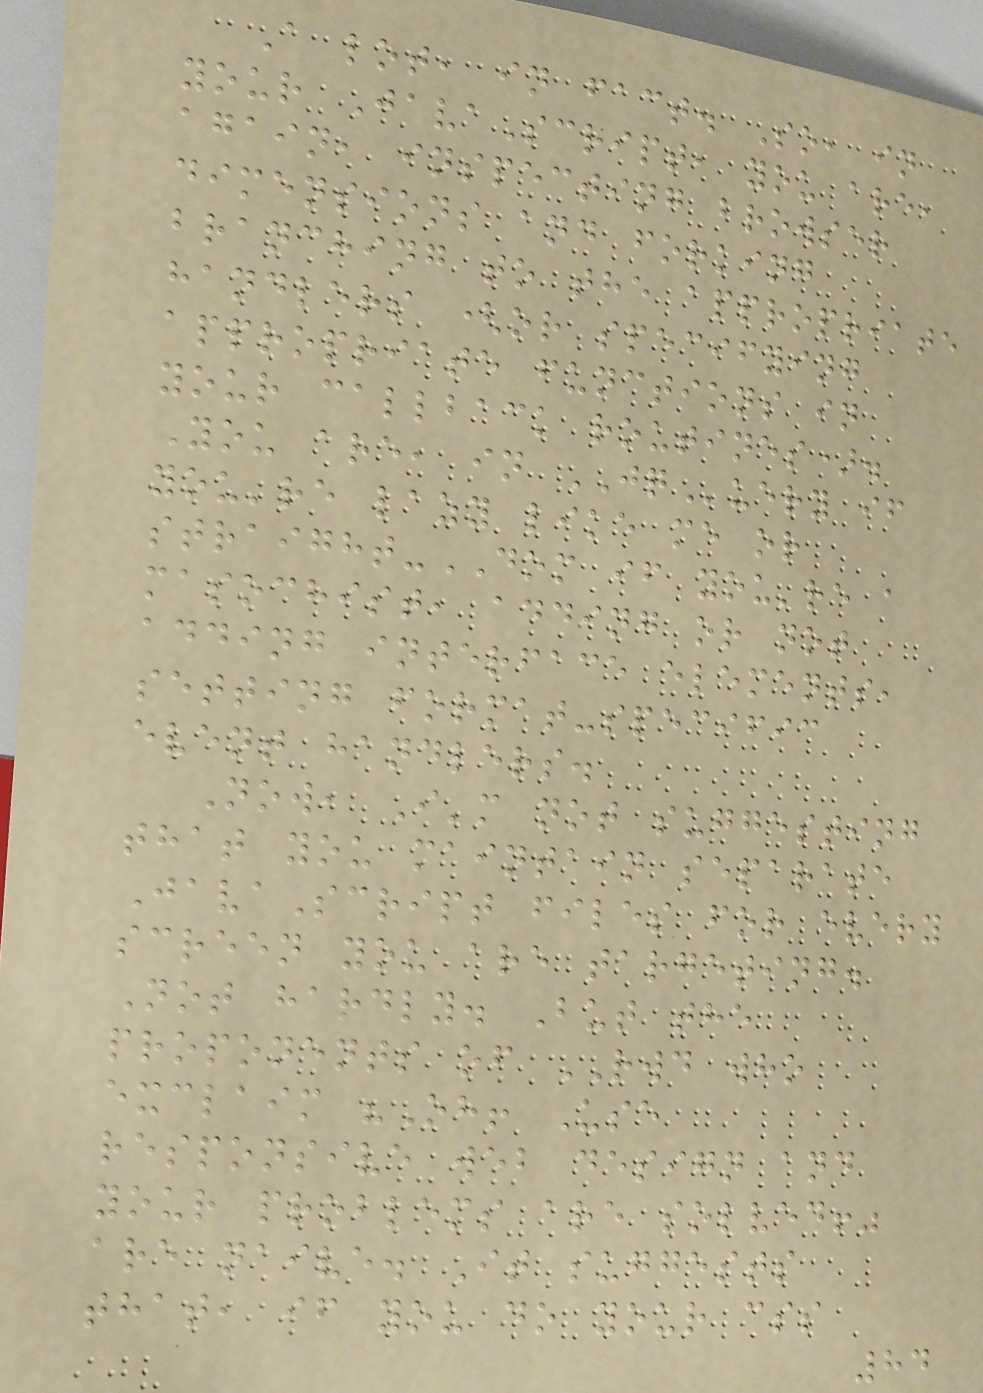A lot, in fact. So, in
your JavaScript, you are,
again, inspecting browser
dimensions and forking
branching to the appropriate
handlers (or specifying
appropriate functions in
your callback routines).
You are, in JQuery if
you're lazy like me or
straight-DOM if you're a
masochist, adding or not
adding interface elements,
setting format-specific
event handlers.
Now, I'm not suggesting
that you maintain separate
JavaScript files for every
screen you are targeting.
Not hardly. But the
proponents of RWD who
exclaim "Oh! Use
responsive web design and
your problems are solved!"
are naive. It suggests
that, if you do your css
84
